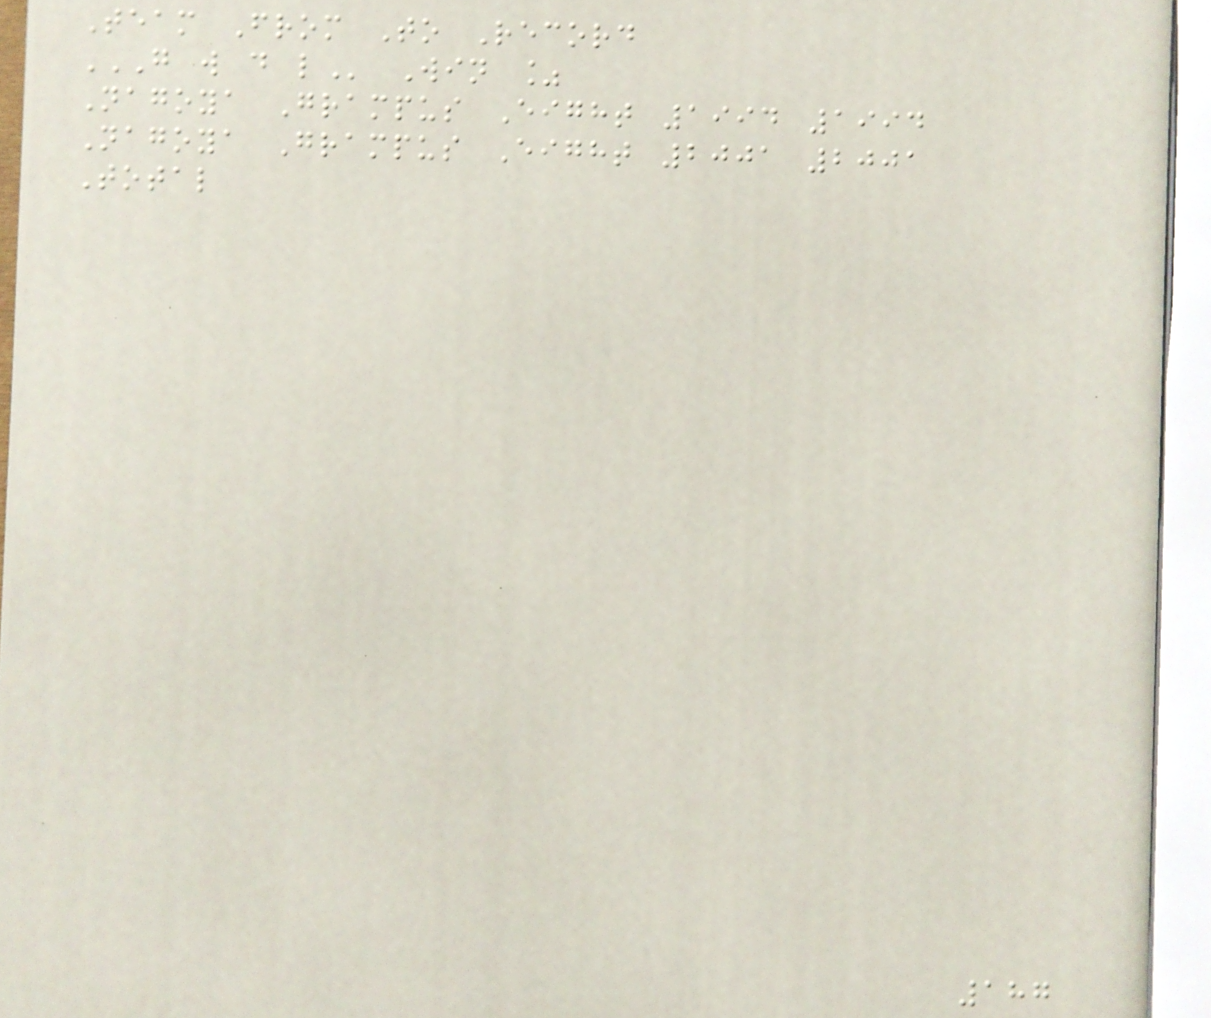Team From To Record
G W D L Win %
Nagoya Grampus Eight 1994 1994
Nagoya Grampus Eight 2001 2001
Total
187
